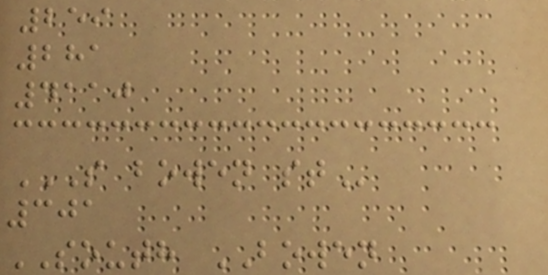259
281
4110
S BOWEN ST
301
SOUTH BOWEN
